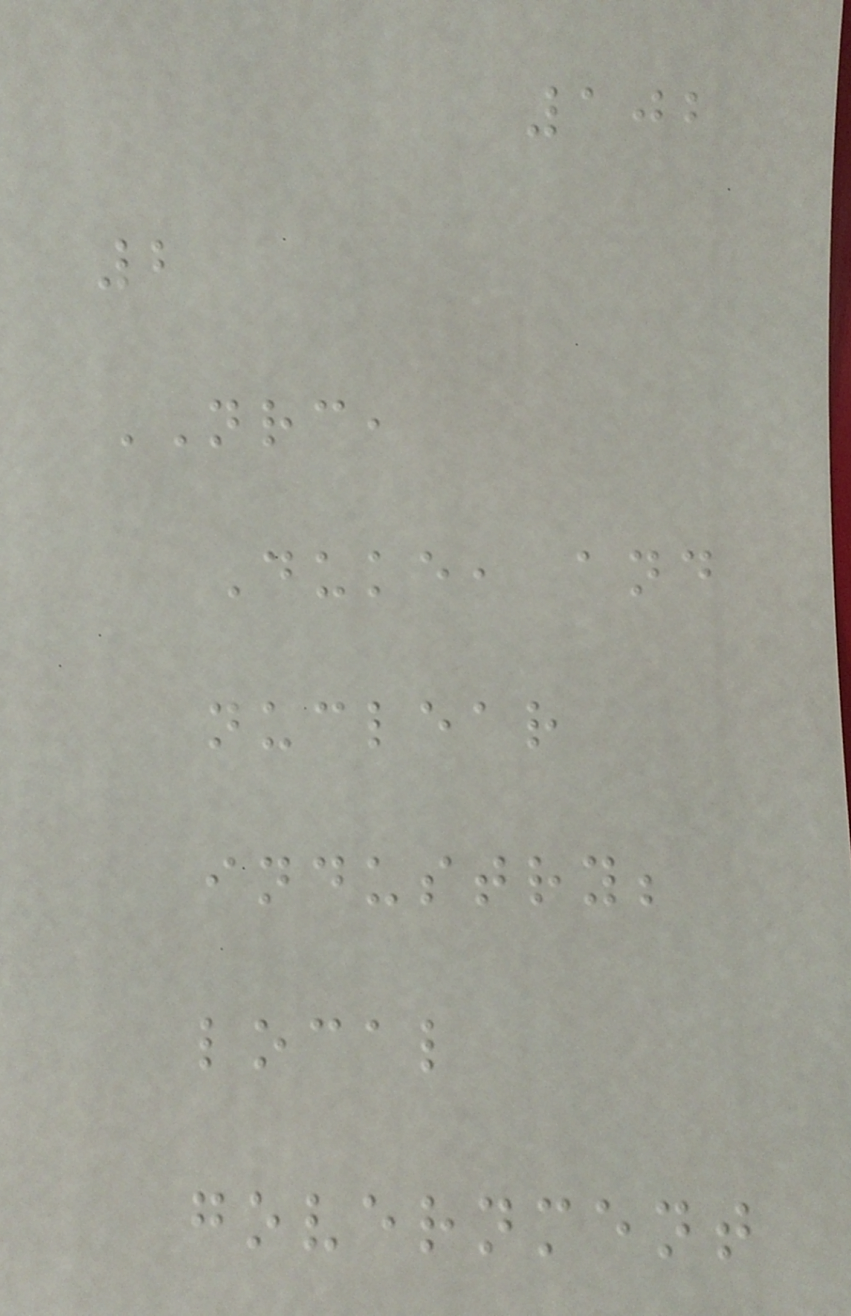102
2
NRC,
Duke, and
nuclear
industry;
local
government
